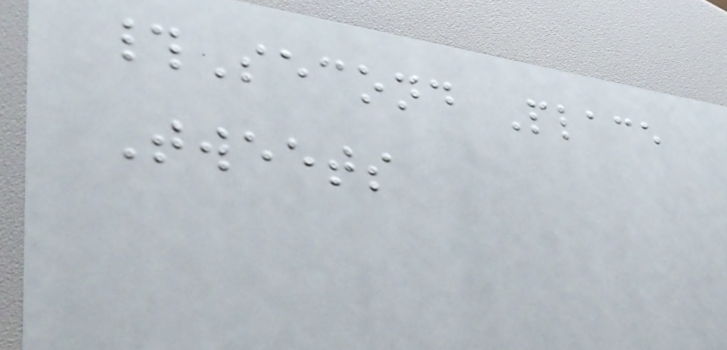#Second Place
Tweets
